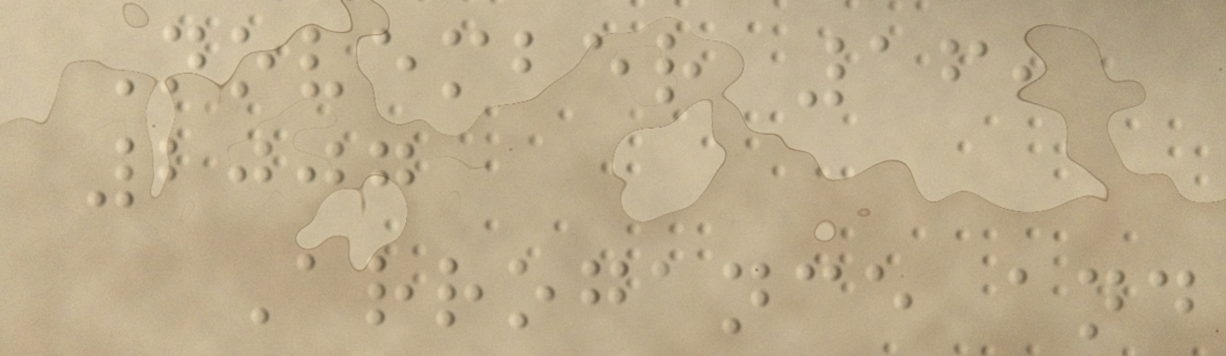November 16,
2007
Arrogance and
